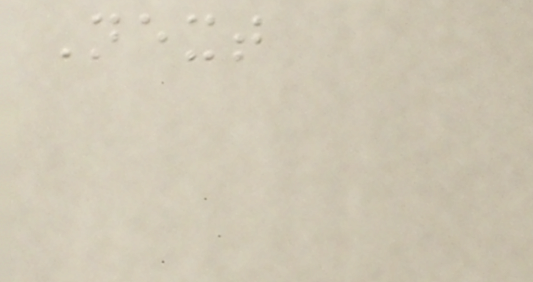Next
